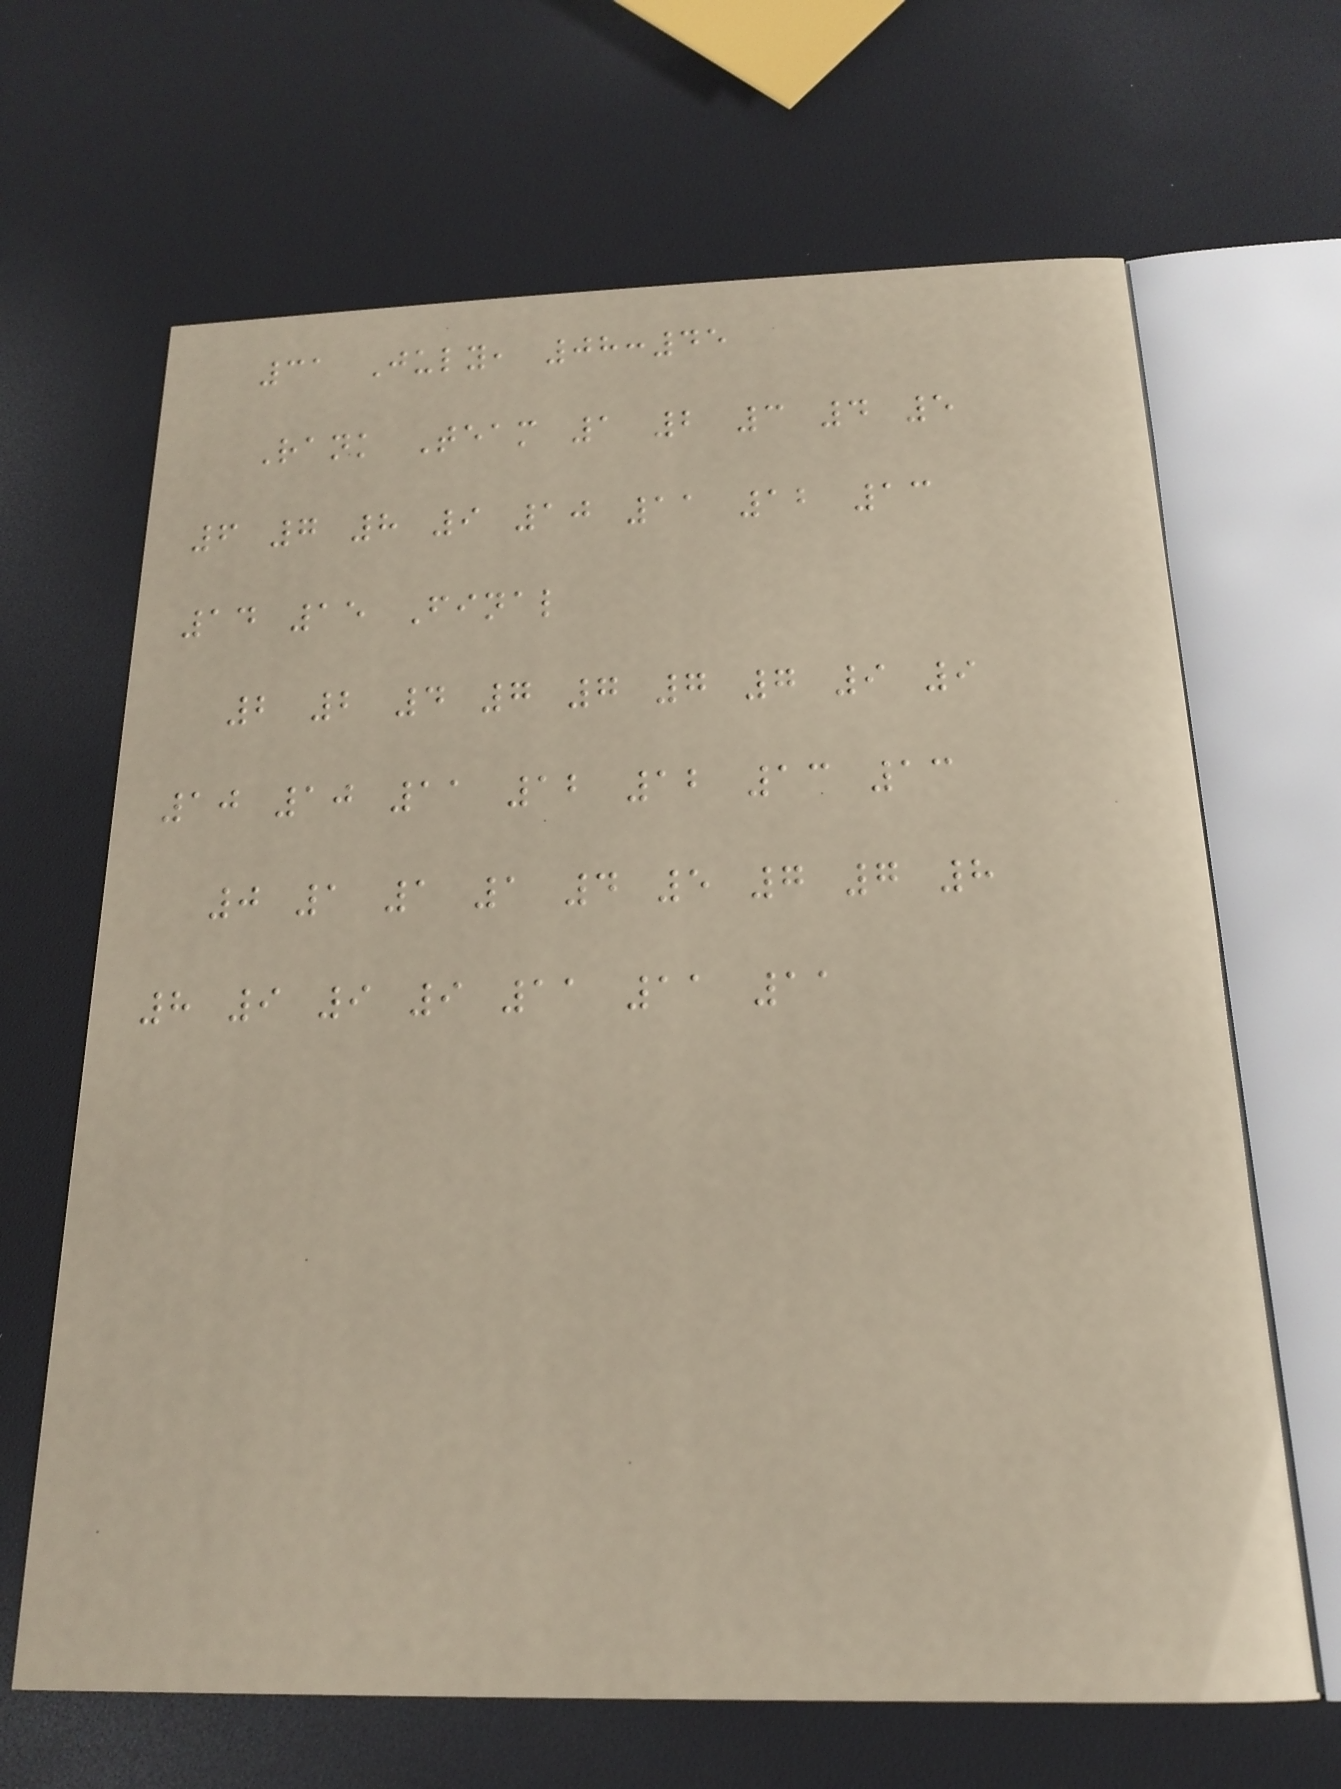31 July, 08:45
Rank Team 1 2 3 4 5
6 7 8 9 10 11 12 13
14 15 Final
2 2 4 7 7 7 7 9 9
10 10 11 12 12 13 13
0 1 1 1 4 5 7 7 8
8 9 9 9 11 11 11
